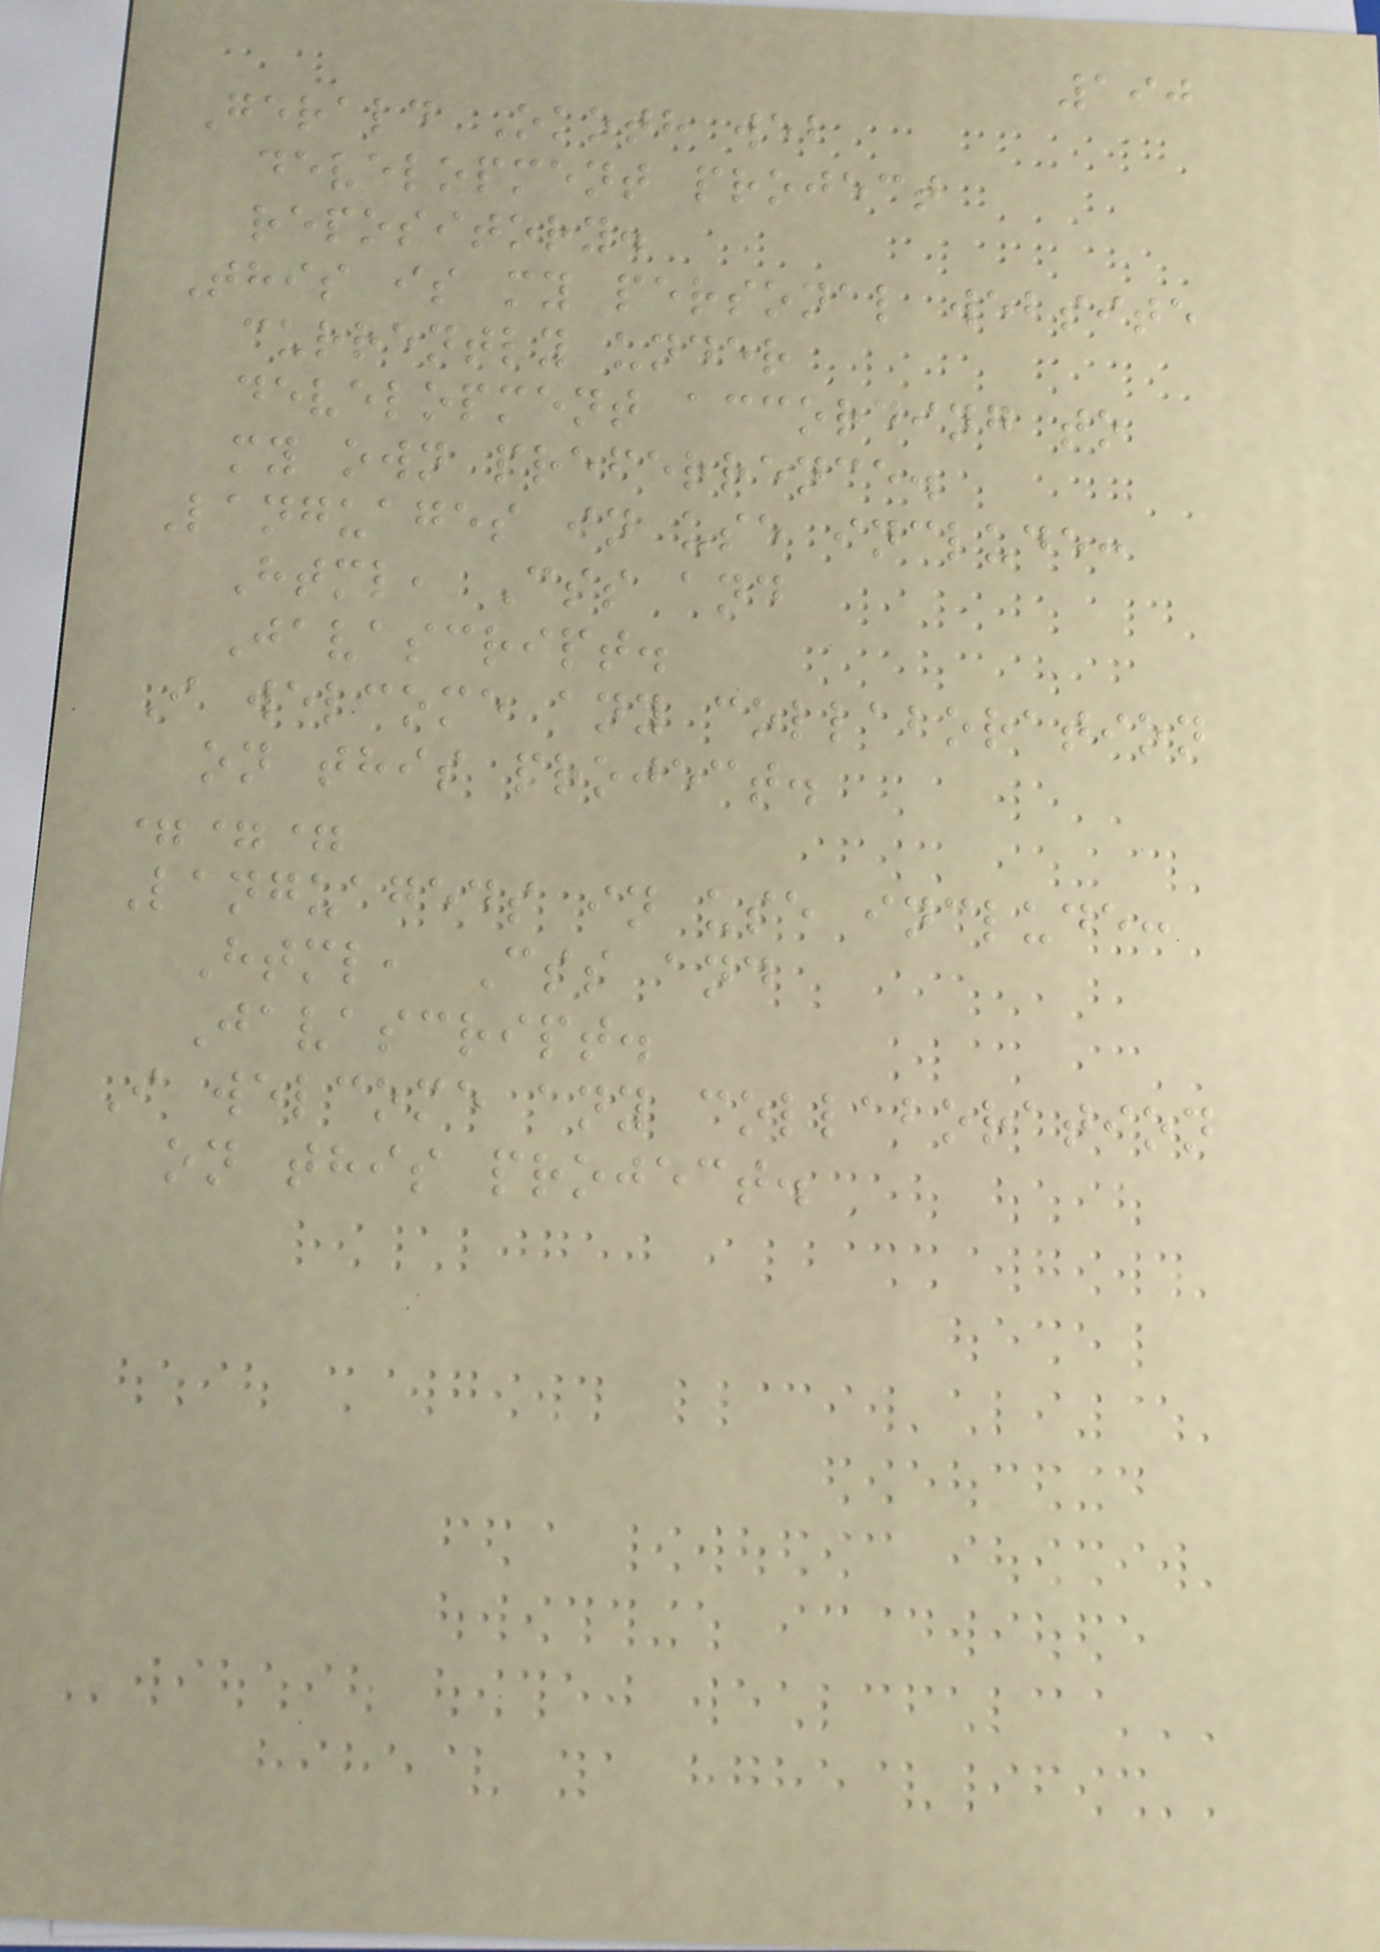190
Gerald Okoth web
development project
repository.
This is my personal website
currently under
development according to
my own preferrence.
Languages in use include:
Html, Css and
Javascript.
I welcome any collaboration
on this project.
===
Languageds in use include:
Html, Css and
Javascript.
I welcome any collaboration
on this project.
